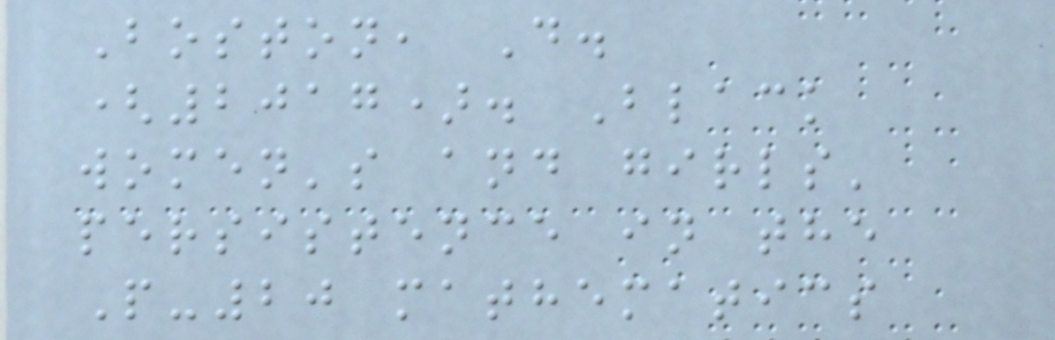Boston, D.
(2017). Black
women's and girls'
persistence in the
P-20 mathematics
